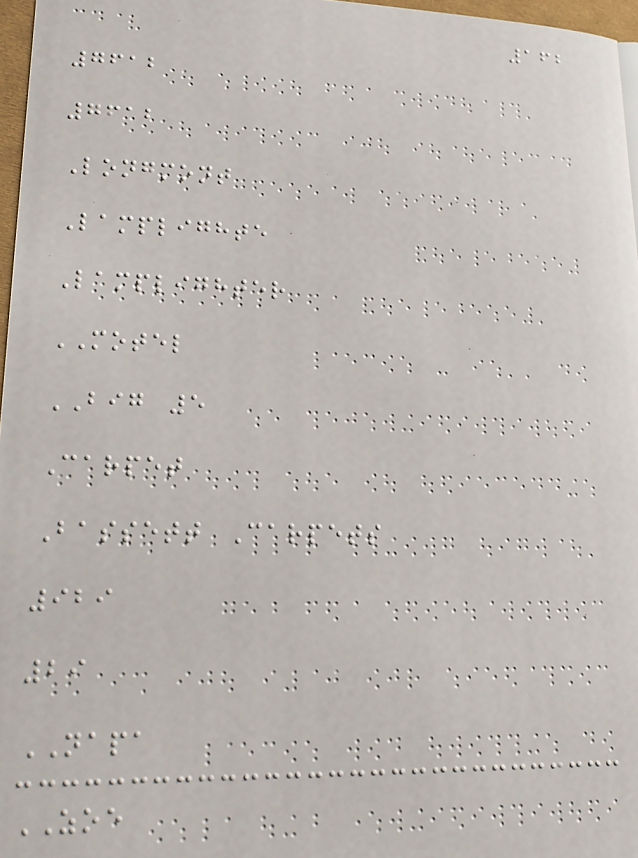162
7612
7612
Longmont
Lamplighte
Lamplighter
MOTEL
BIG 5
Carpet
Bassett Carpets
929
29
NAPA
ZOE
